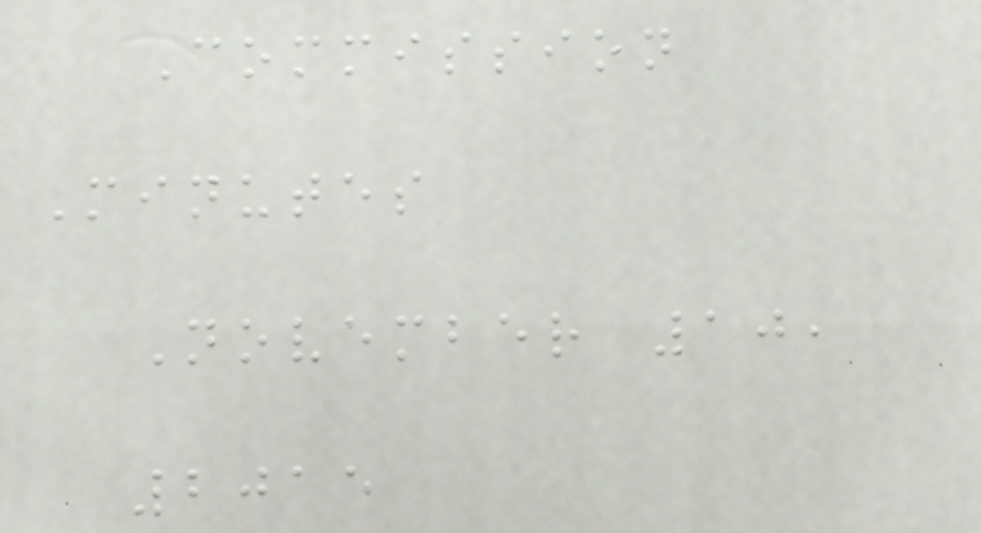Commission
Minutes
November 10,
2015
